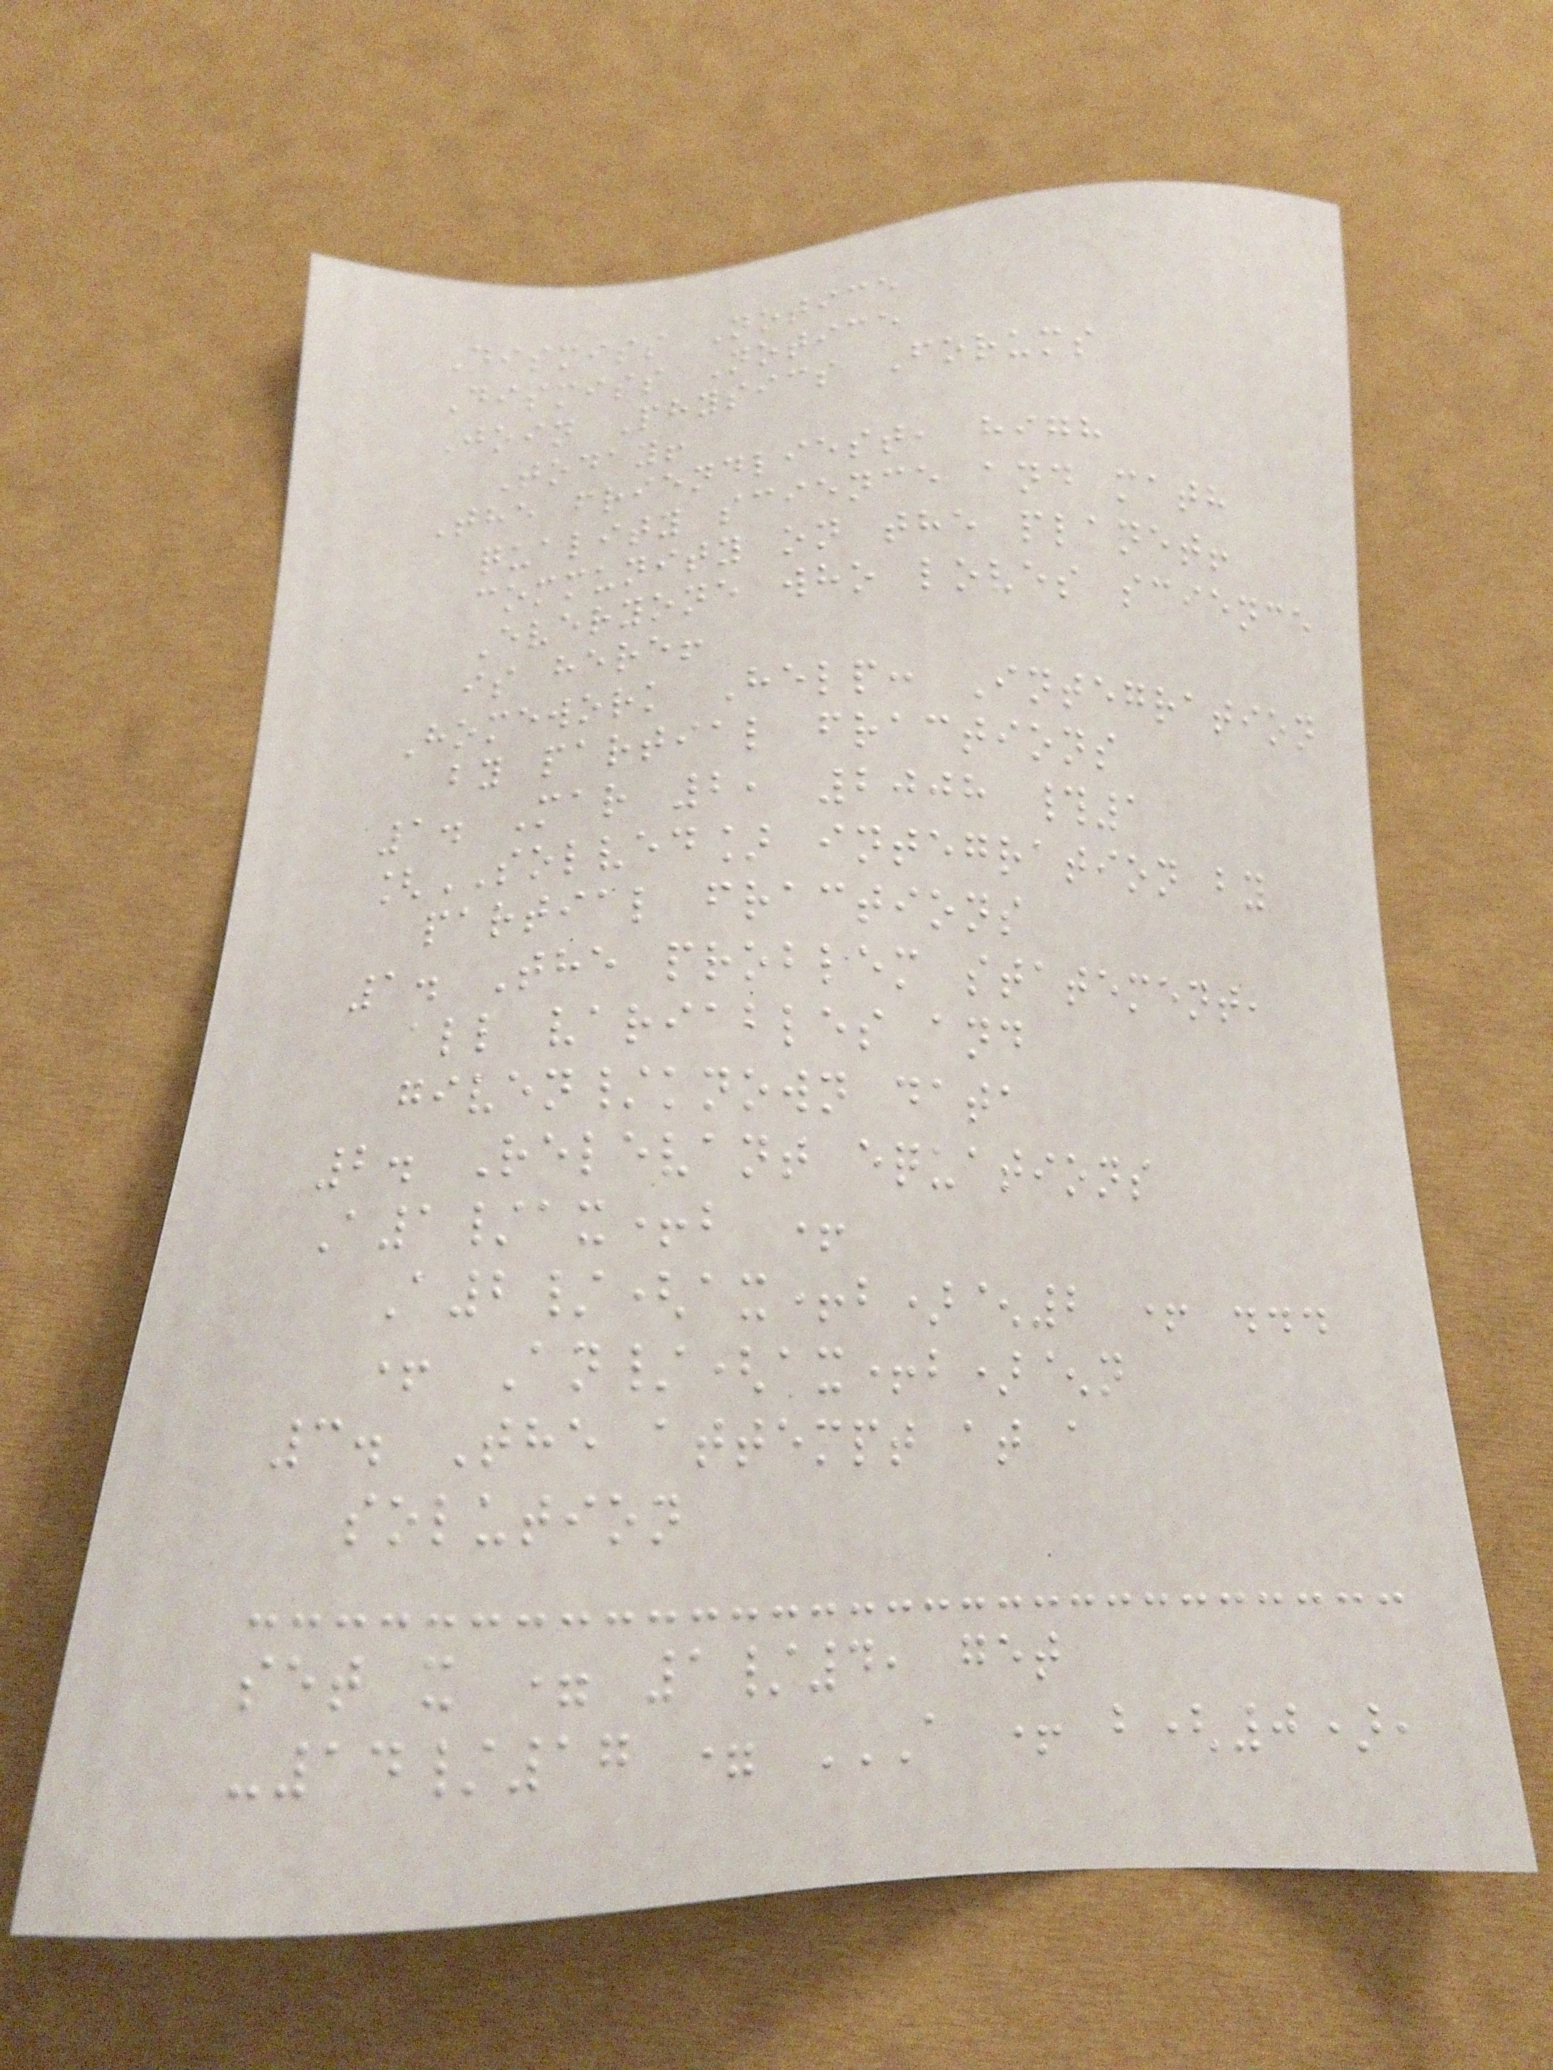Dismiss Notice
Dismiss Notice
Join Physics Forums
Today!
The friendliest, high
quality science and math
community on the planet!
Everyone who loves science
is here!
Homework Help: Integration
by partial fractions
1. Mar 2, 2008 #1
[SOLVED] integration by
partial fractions
1. The problem statement,
all variables and
given/known data
2. Relevant equations
A1/ax+b +
A2/(ax+b)^2 + ...
+ An/(ax+b)^n
3. The attempt at a
solution
set x = 1/4, get
-14/17 = A + B(0),
